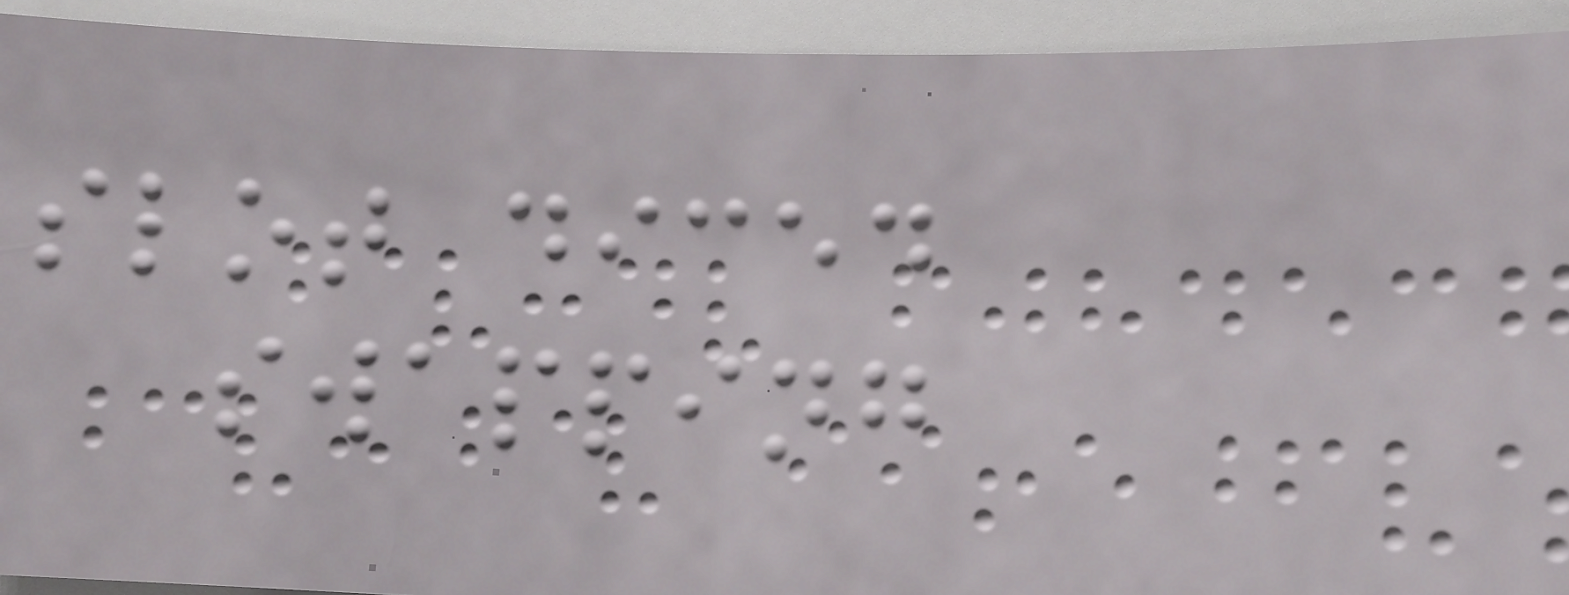slot diced
swapping
